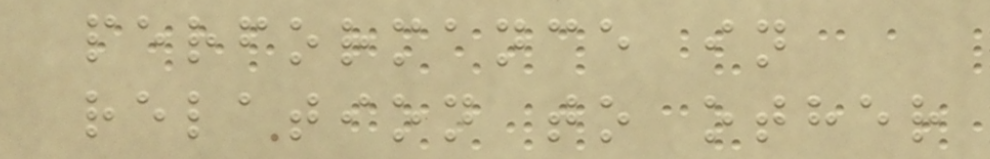performance in
relation to other
